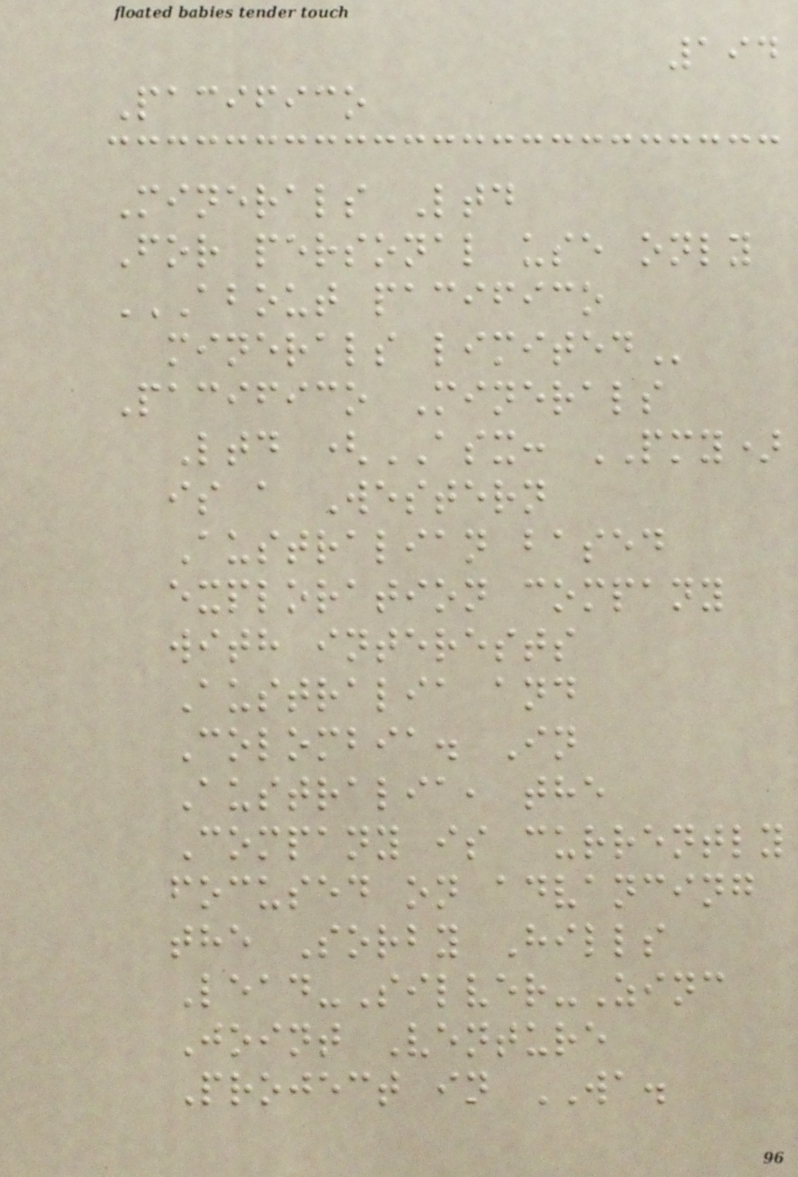194
Pacifico
Minerals Ltd
For personal use only
ABOUT PACIFICO
MINERALS LIMITED
Pacifico Minerals
Ltd (ASX: PMY)
is a Western
Australian based
exploration company
with interests
Australia and
Colombia. In
Australia, the
Company is currently
focused on advancing
the Sorby Hills
Lead-Silver-Zinc
Joint Venture
Project in WA.
